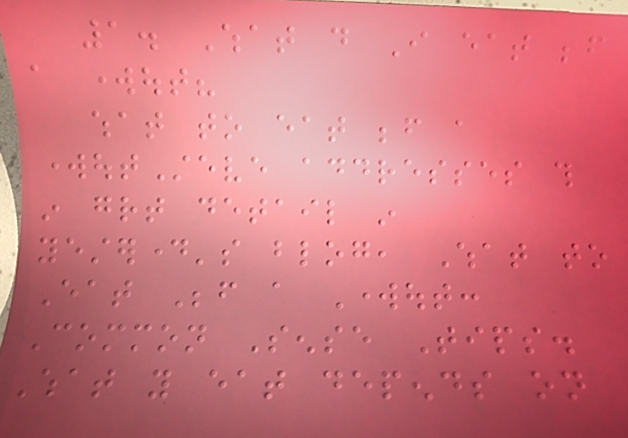1. What do I eat before
a workout?
what to eat before a
workoutSteve addresses this
in great detail in
yesterday's blog, What to
Eat Before a Workout:
Common Sense Tips.
What you eat depends on
